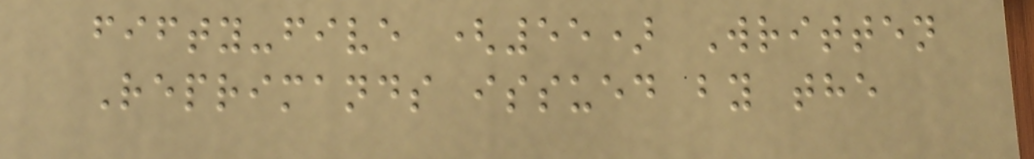fifty-five (55) Written
Reprimands issued by the
